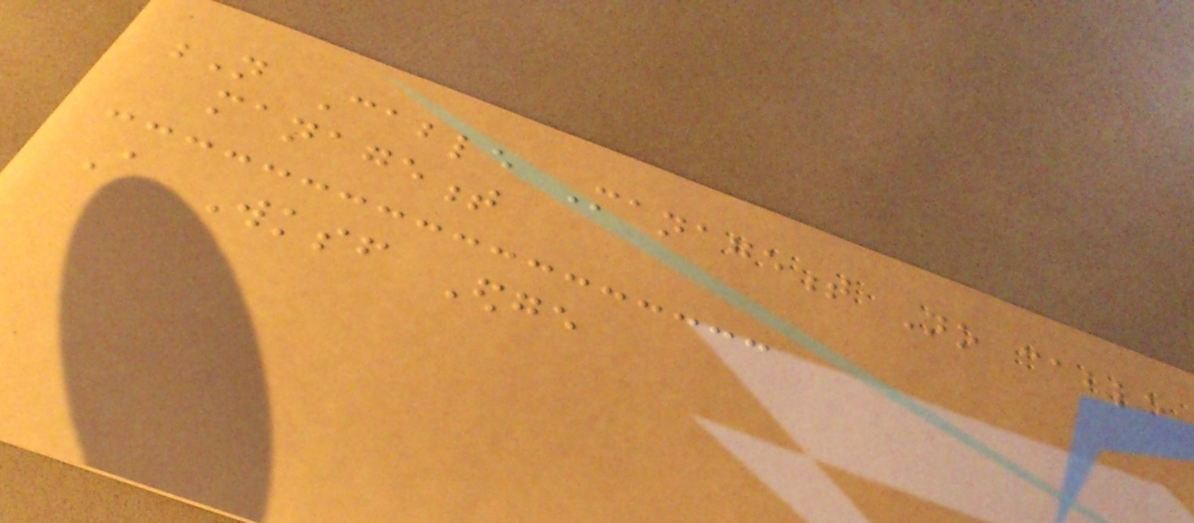N Cable Management No cable
management
A Wksf Edge
